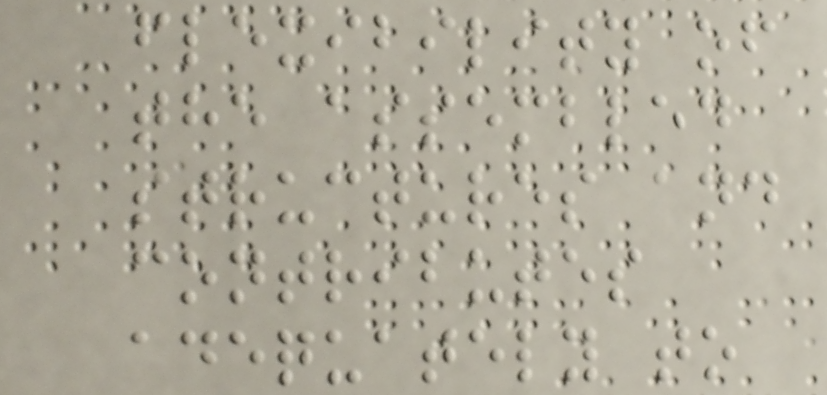flexibility of
the assembled
structures and
contributes
adequately to
